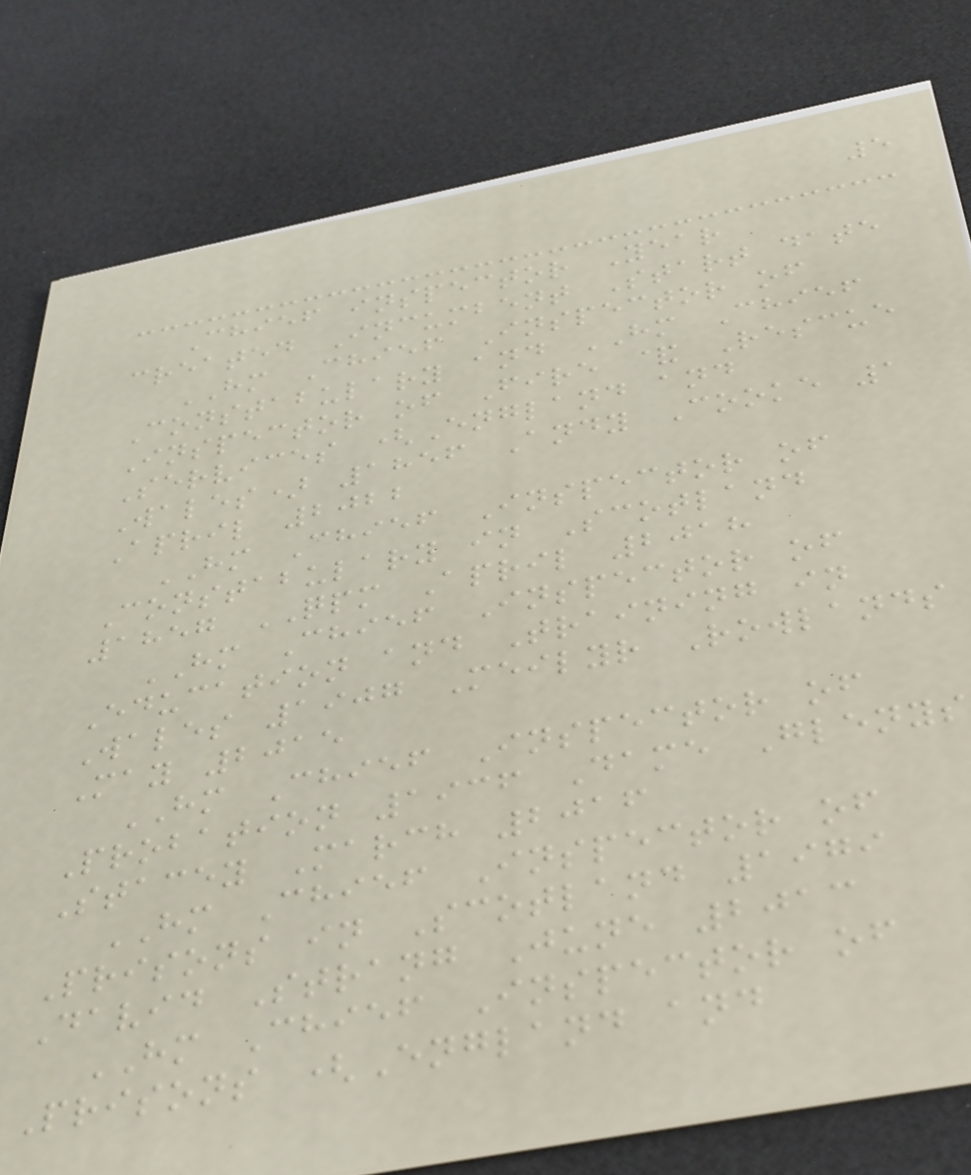5
Chief inspector Year
created Incumbent Start date
HM Chief Inspector of
Constabulary and HM Chief
Inspector of Fire & Rescue
Services (England and
Wales) 1856 Andy Cooke 1
April 2022
HM Chief Inspector of
Constabulary in Scotland
1857 QPM April 2018
HM Chief Inspector of
Education and Training in
Wales 1907 Meilyr Rowlands
May 2015
HM Chief Inspector of
Probation 1936 Dame Glenys
Stacey March 2016
HM Chief Inspector of
Prisons in Scotland 1979
David Strang June 2013
HM Chief Inspector of
Prisons (England and
